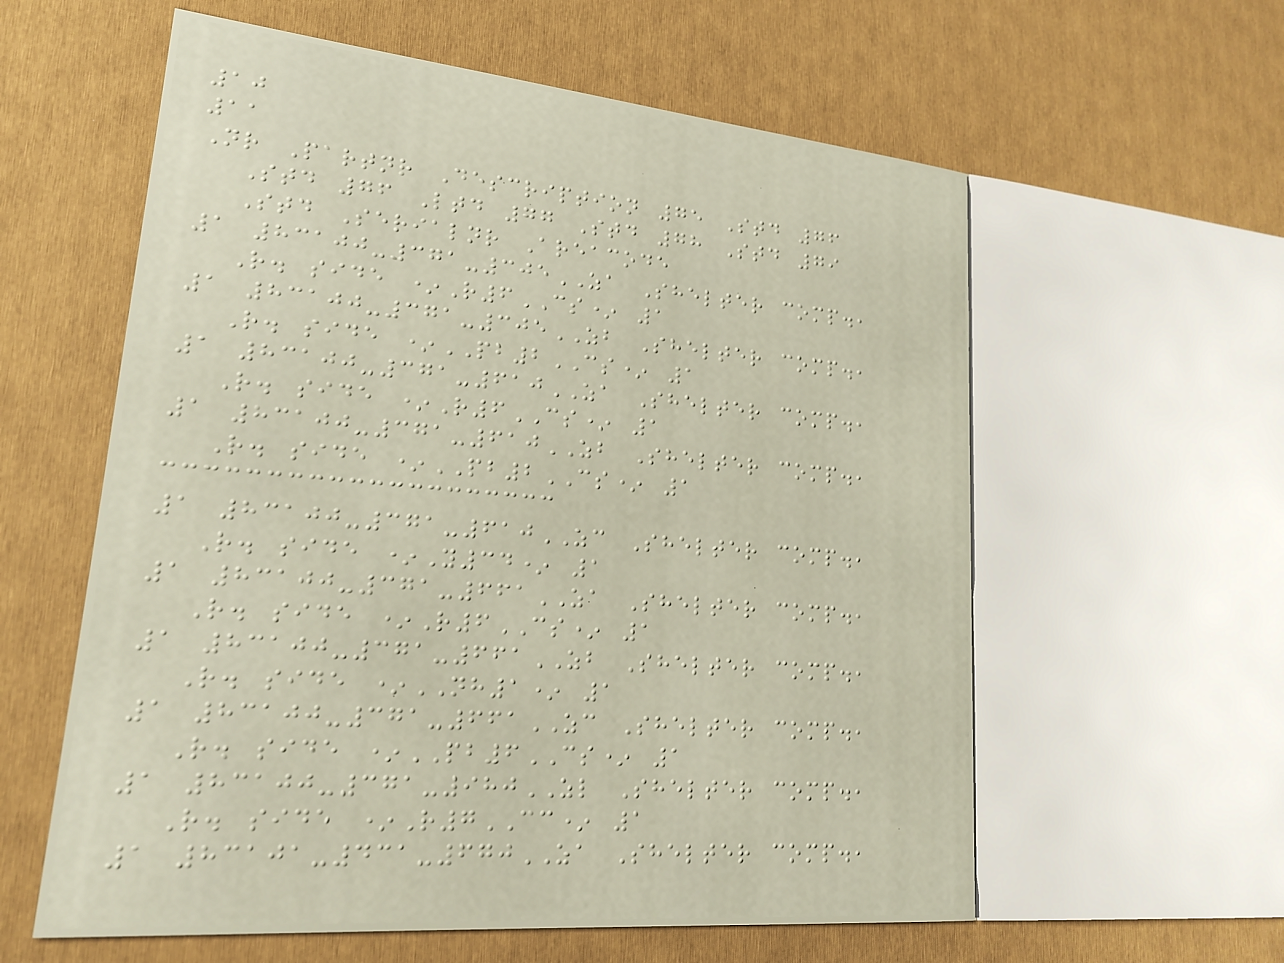10
11
Nr Partnr Description 75 Std 76
Std 76 Ltd 77 Std 78 Std 79
Std Serialnr Areacode
1 83100-371-305ZA Shelter comp.,
R. side *R6CS* 1
1 83100-371-305ZB Shelter comp.,
R. side *PB2CS* 1
1 83100-371-610ZA Shelter comp.,
R. side *R6CS* 1
1 83100-371-610ZB Shelter comp.,
R. side *PB2CS* 1
1 83100-371-610ZC Shelter comp.,
R. side *Y34* 1
1 83100-371-661ZA Shelter comp.,
R. side *R6CS* 1
1 83100-371-661ZB Shelter comp.,
R. side *NH1* 1
1 83100-371-661ZC Shelter comp.,
R. side *PB6CS* 1
1 83100-371-980ZL Shelter comp.,
R. side *R7CC* 1
1 83101-431-670ZA Shelter comp.,
